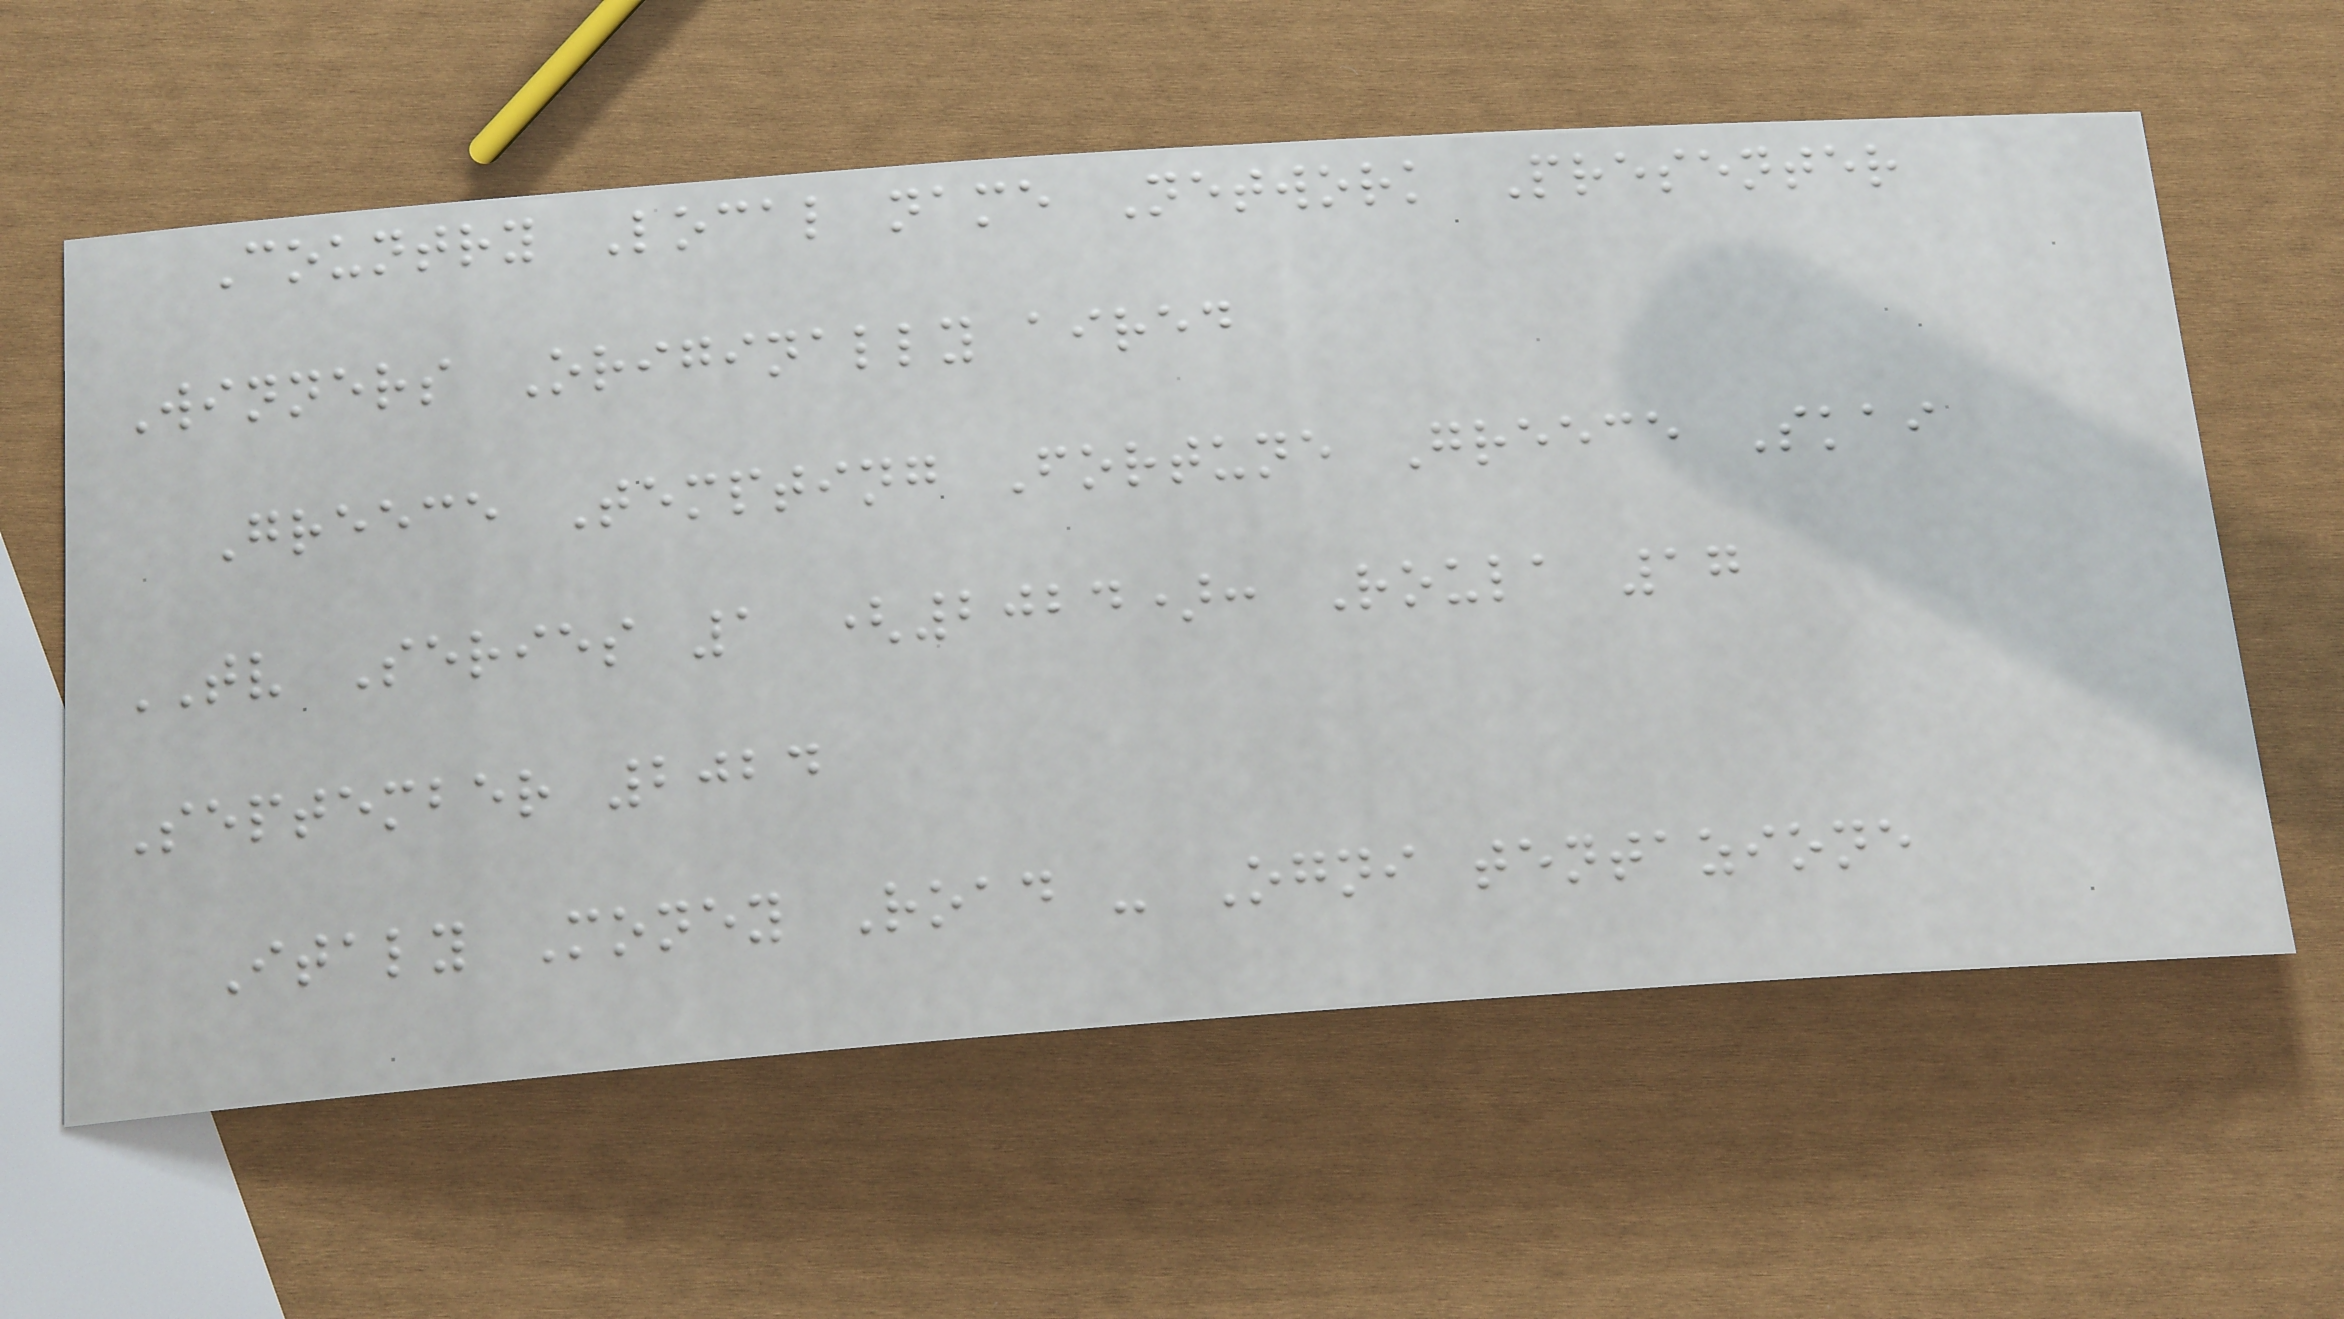Country Local name Network Presenter
Winners Originally aired
Greece Tempting Fortune Greece Skai
TV Series 1 (2024): Roula 17
September 2024
Italy Money Road - Ogni tentazione
